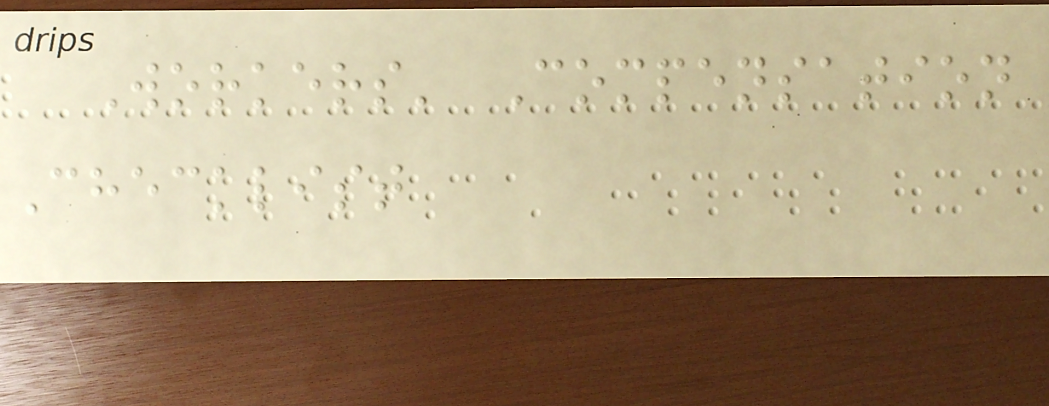Workers' Compensation
Checklist
